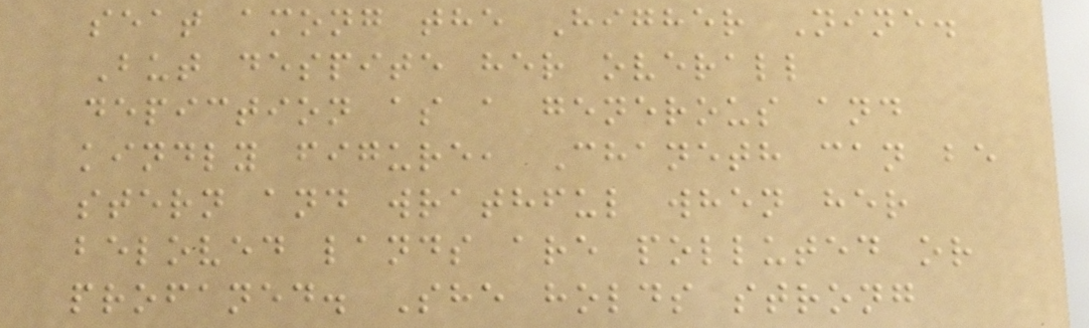seat among the Higher Nine.
But despite her overall
depiction as a generous and
kindly figure, Chaneth can be
stern and wrathful when her
beloved lands are polluted or
profaned. She holds strong
